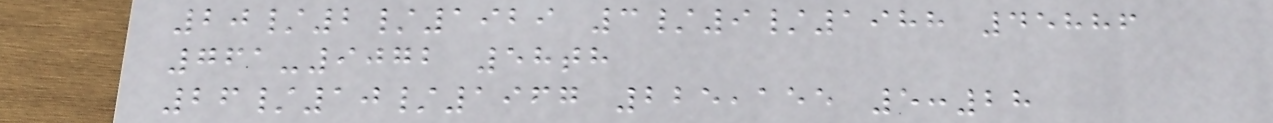20/2/1929 3/9/1988 45886
761-9072 58th
26/10/1967 225,155 5:28
